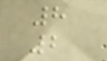8
2
